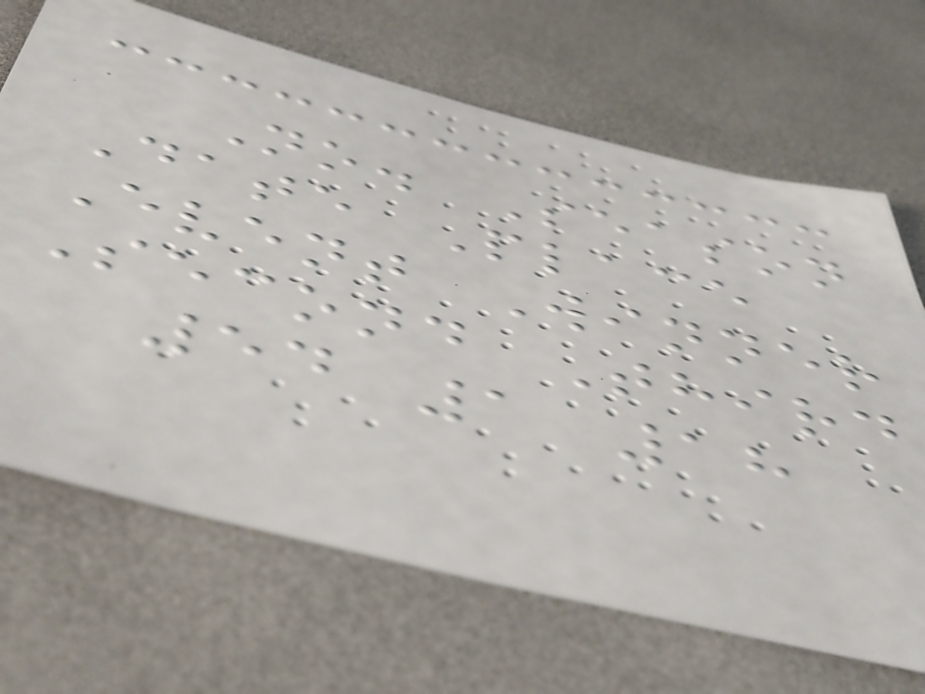No. Season
Date Place
Event Winner
Second Third
54 1 18
